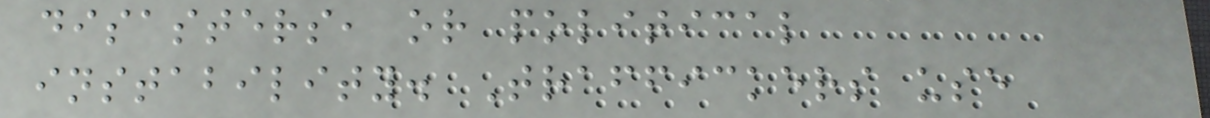disasters, or political
instability. Traffickers use
